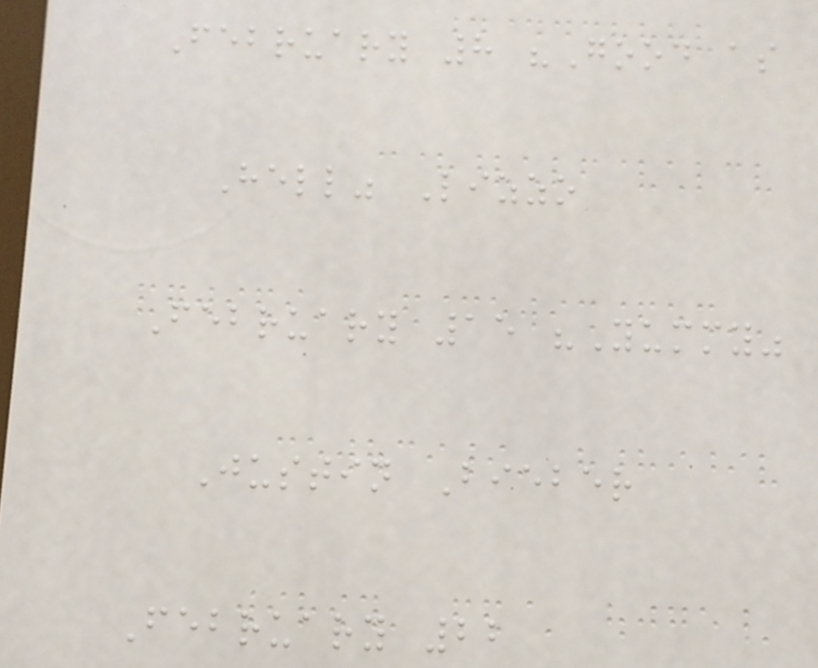February 8 "Good as
Hell" Lizzo
February 15 "Yummy"
Justin Bieber
February 22
